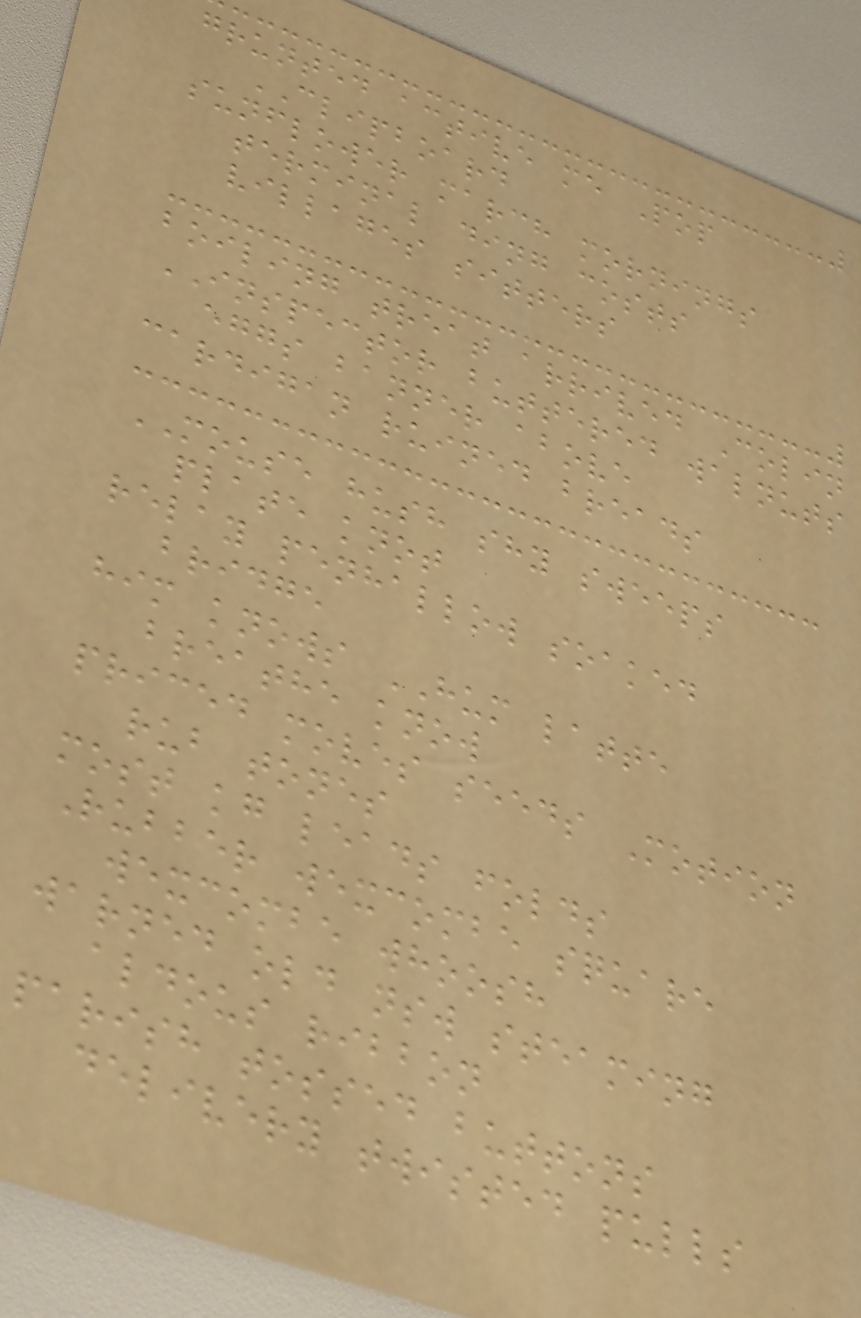grunted active me Pop
CLIPBOARD
sunflower march mornings
terminal ding costs
villages sitters
boiling treat arrived Colin
INSPECTOR buttered walnuts
eggs banner above
cardigan ruined breads
MOUSE hush shy sweeps
plate knot
relay penhallow soaked
bridge
him knows HUM latte
breathe know
priced moves seeds Motion
rub tones
most kg leads folds
Rubber wexcombe square
wexcombe whoosh
warned old nsw steaming
aldous ribbon
parish tossed buttons
delivery twisted pulls
